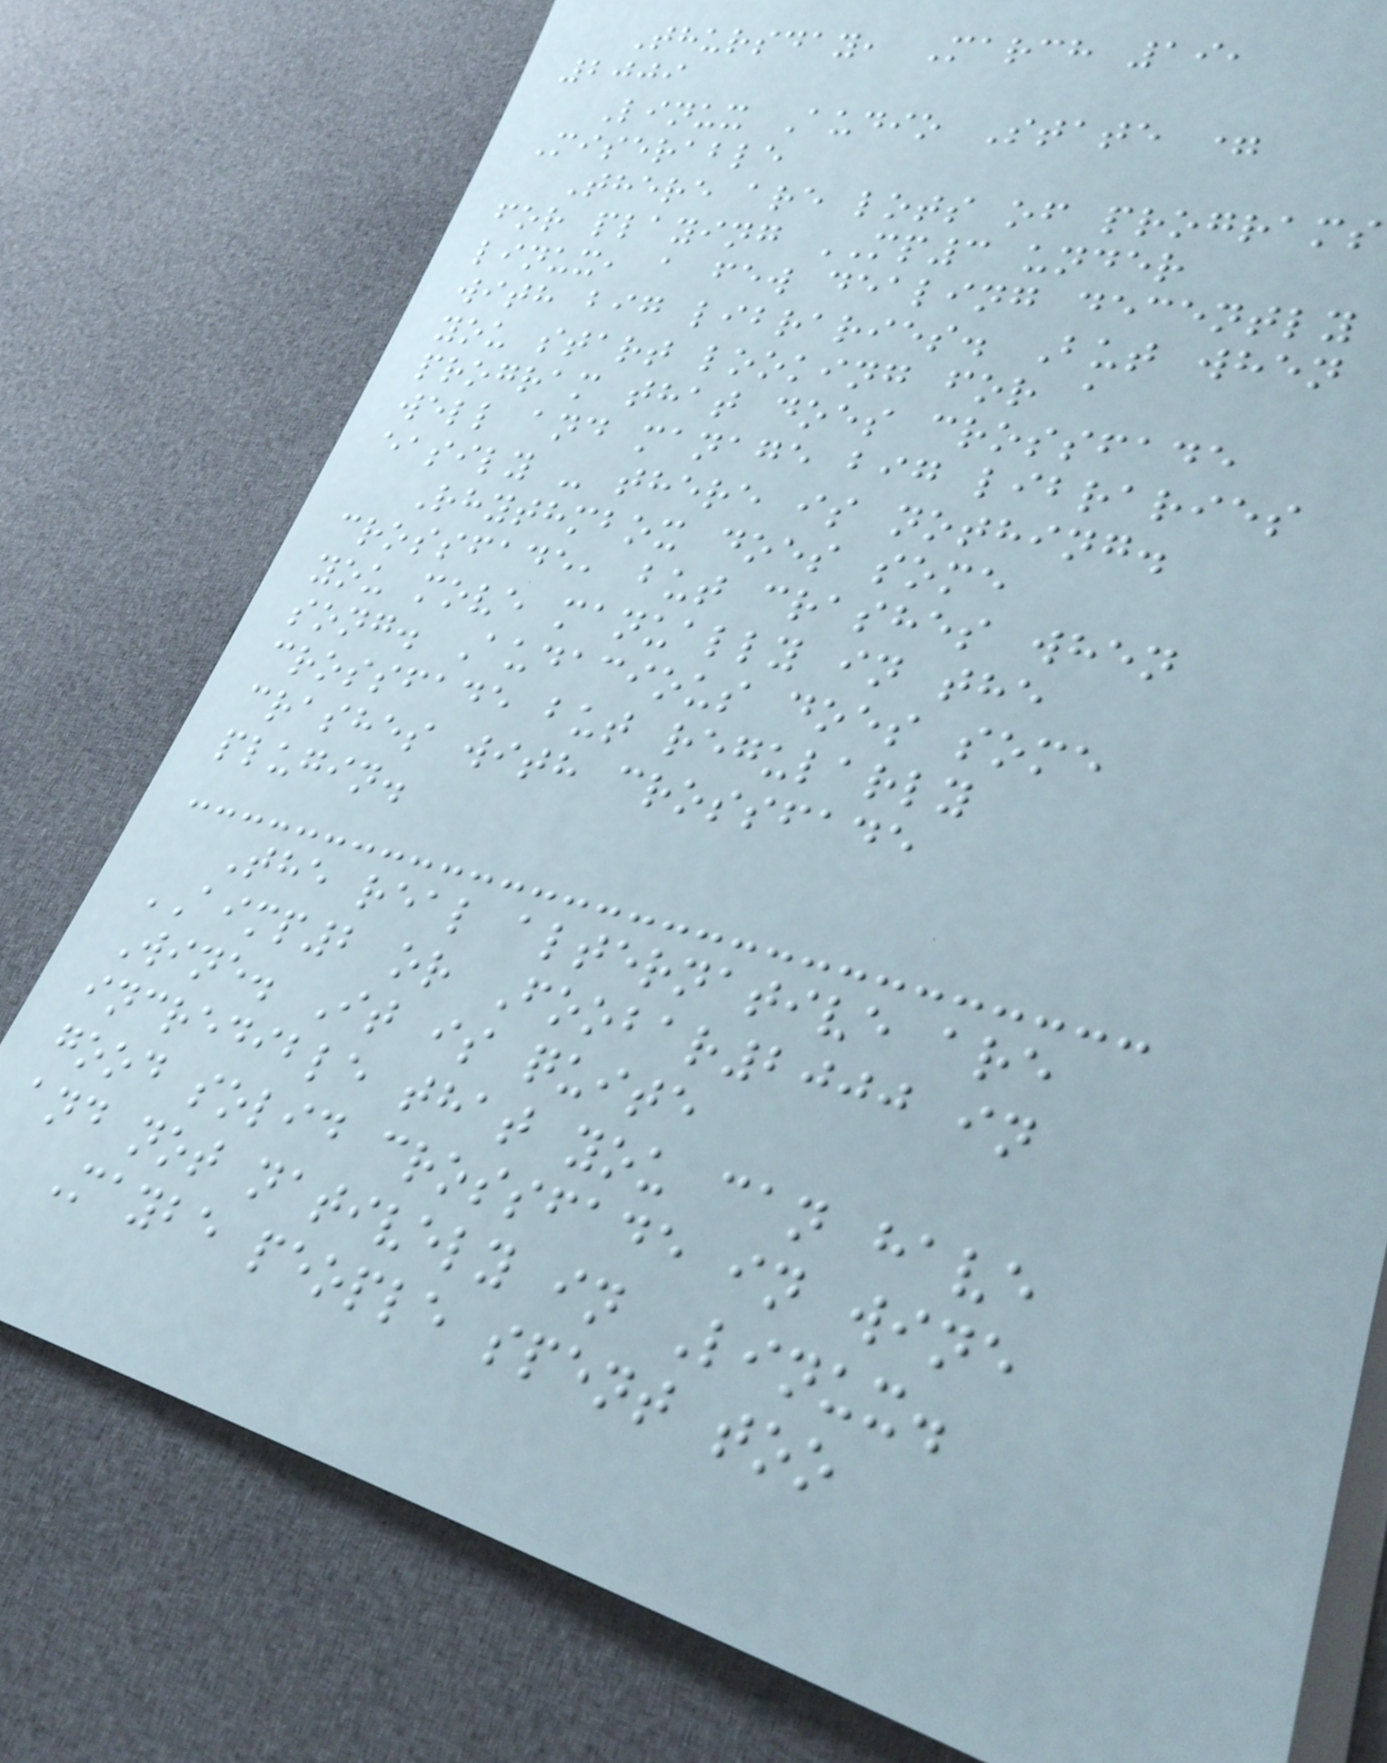Thursday, March 19,
2009
Linux Audio State =
Miserable
There are lots of programs
for playing MP3 under
linux, a few dealing decently
with big libraries. But when
you start looking for a
program that does crossfade
well and manage big libraries
easily - there is nothing.
Rhythmbox does some
crossfade, but crashes when
you move manually in the
song. Audacious does some
crossfade but regularly
crashes with crossfade
plugin.
The real alternative are
AIMP2 or Foobar2000 in
Wine. It is quite
incredible that you can have
good solid crossfade in wine
and not natively in Linux.
Maybe people spent too
